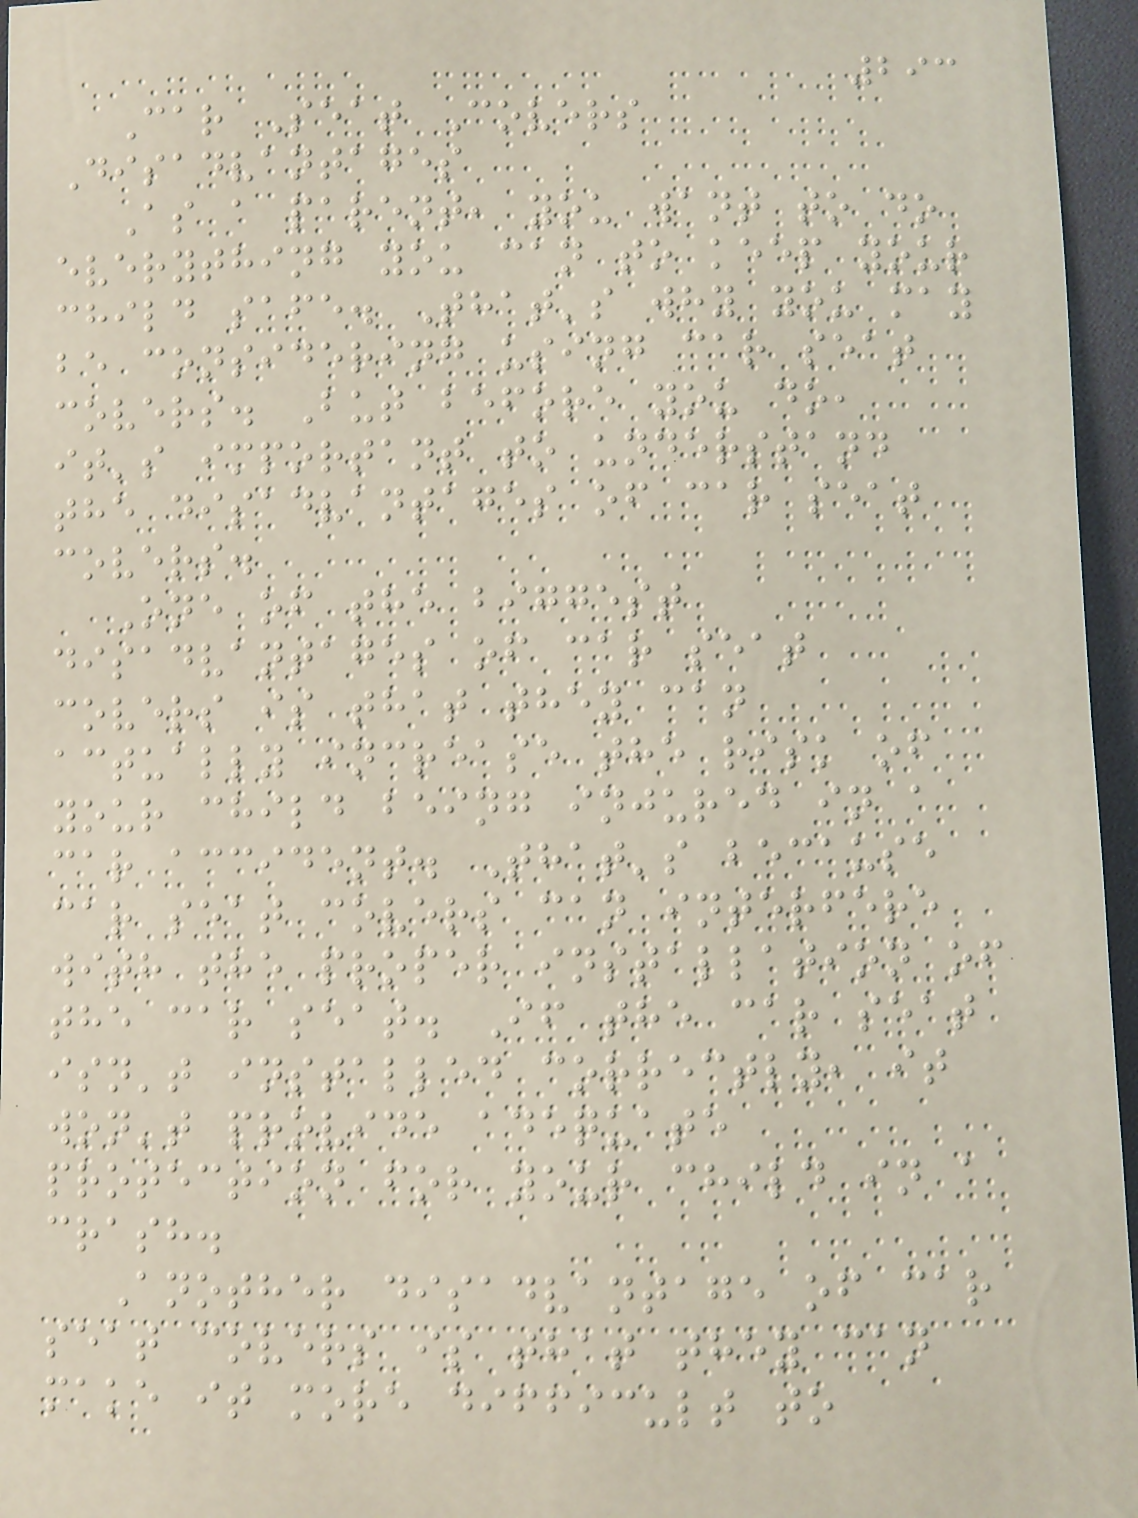293
Car Seat Covers
Disadvantages
As a parent, you want to do
everything you can to keep your
child safe. That's why you may
be considering using car seat
covers. But before you do,
it's important to understand
the disadvantages of car seat
covers.
One of the biggest
disadvantages of car seat
covers is that they can
actually increase the risk of
your child being injured in a
car accident. That's because
car seat covers can interfere
with the proper installation of
the car seat. If the car seat
isn't installed correctly, it
won't provide adequate
protection for your child in a
crash.
Another disadvantage of car
seat covers is that they can
make it more difficult to
